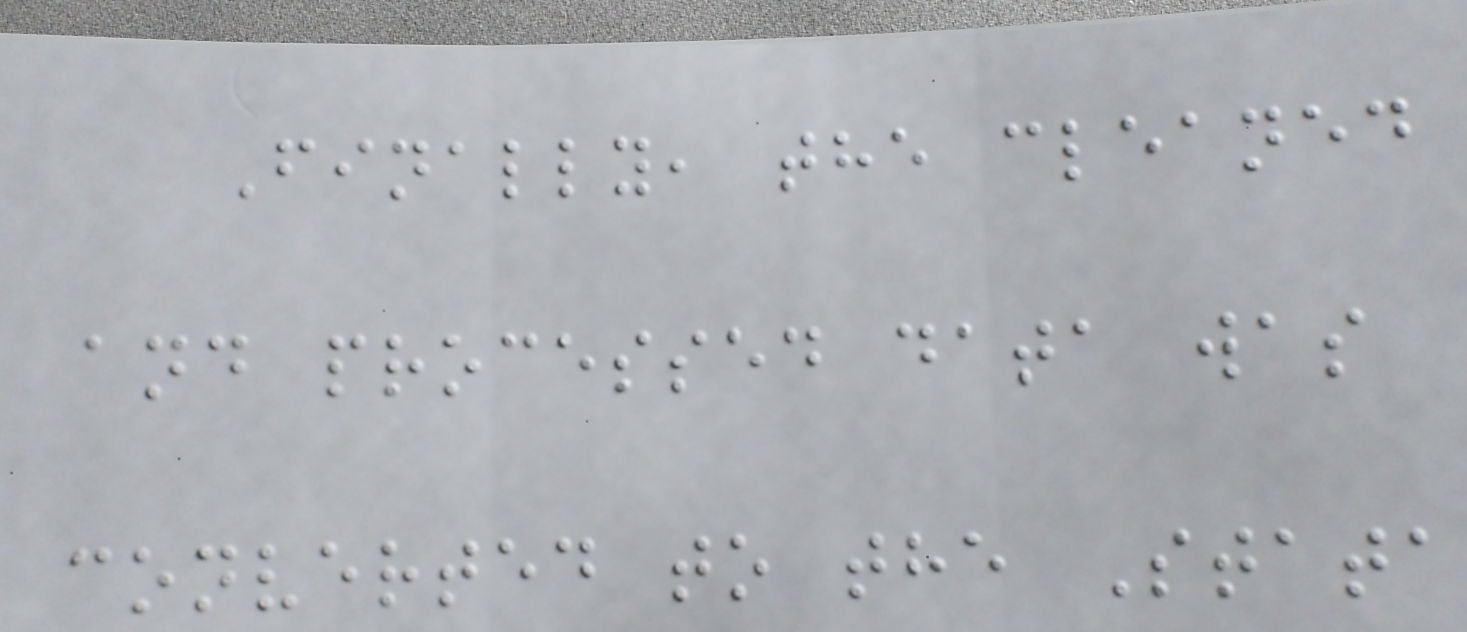Finally, the cleaned
and processed data was
converted to the Stata
